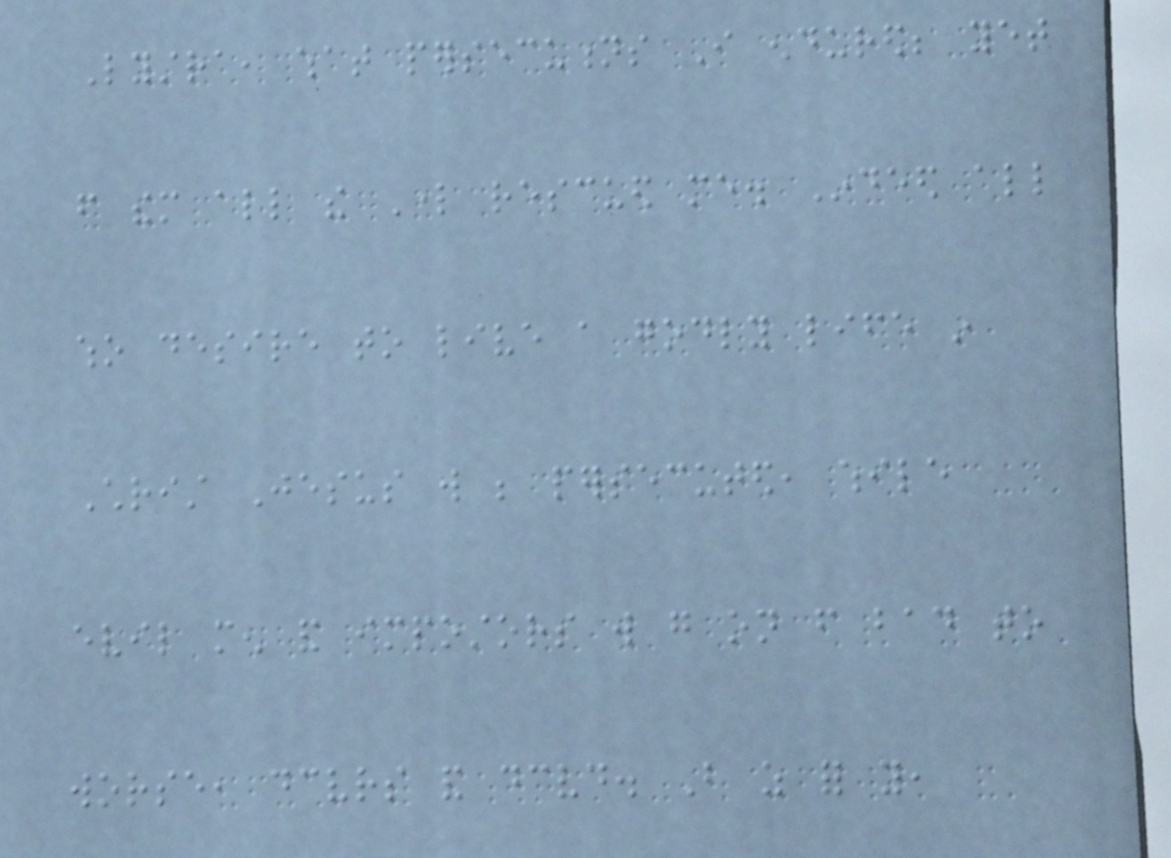Lystra, what persecutions I endured; yet
from them all the Lord rescued me. Indeed all
who desire to live a godly life in
Christ Jesus will be persecuted, while
evil men and impostors will go on from bad to
worse, deceivers and deceived. But as for you,
